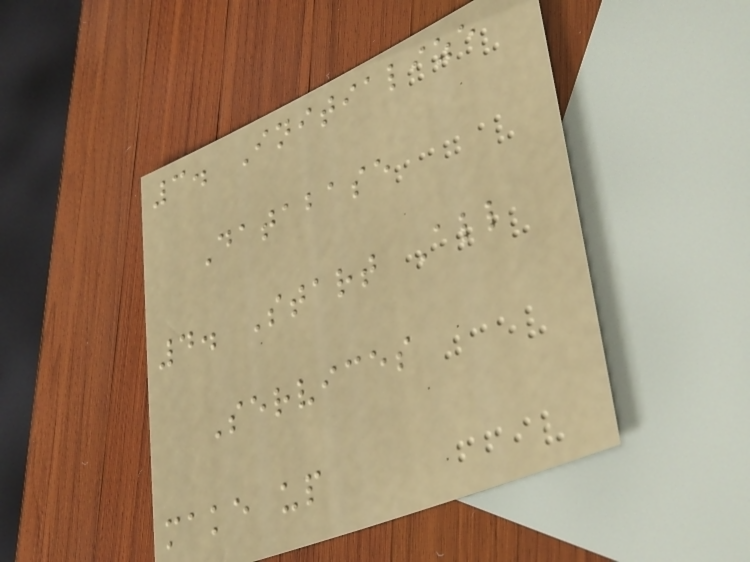3. Initialize
Database
4. Start All
Services
make up
